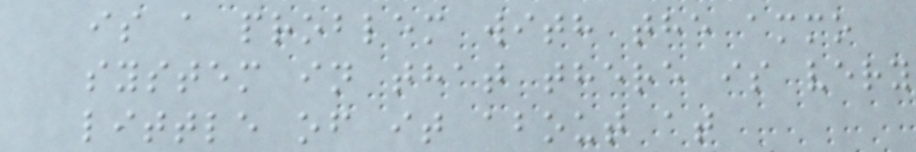is a problem with the ammo
system in that there is very
little of it about at
